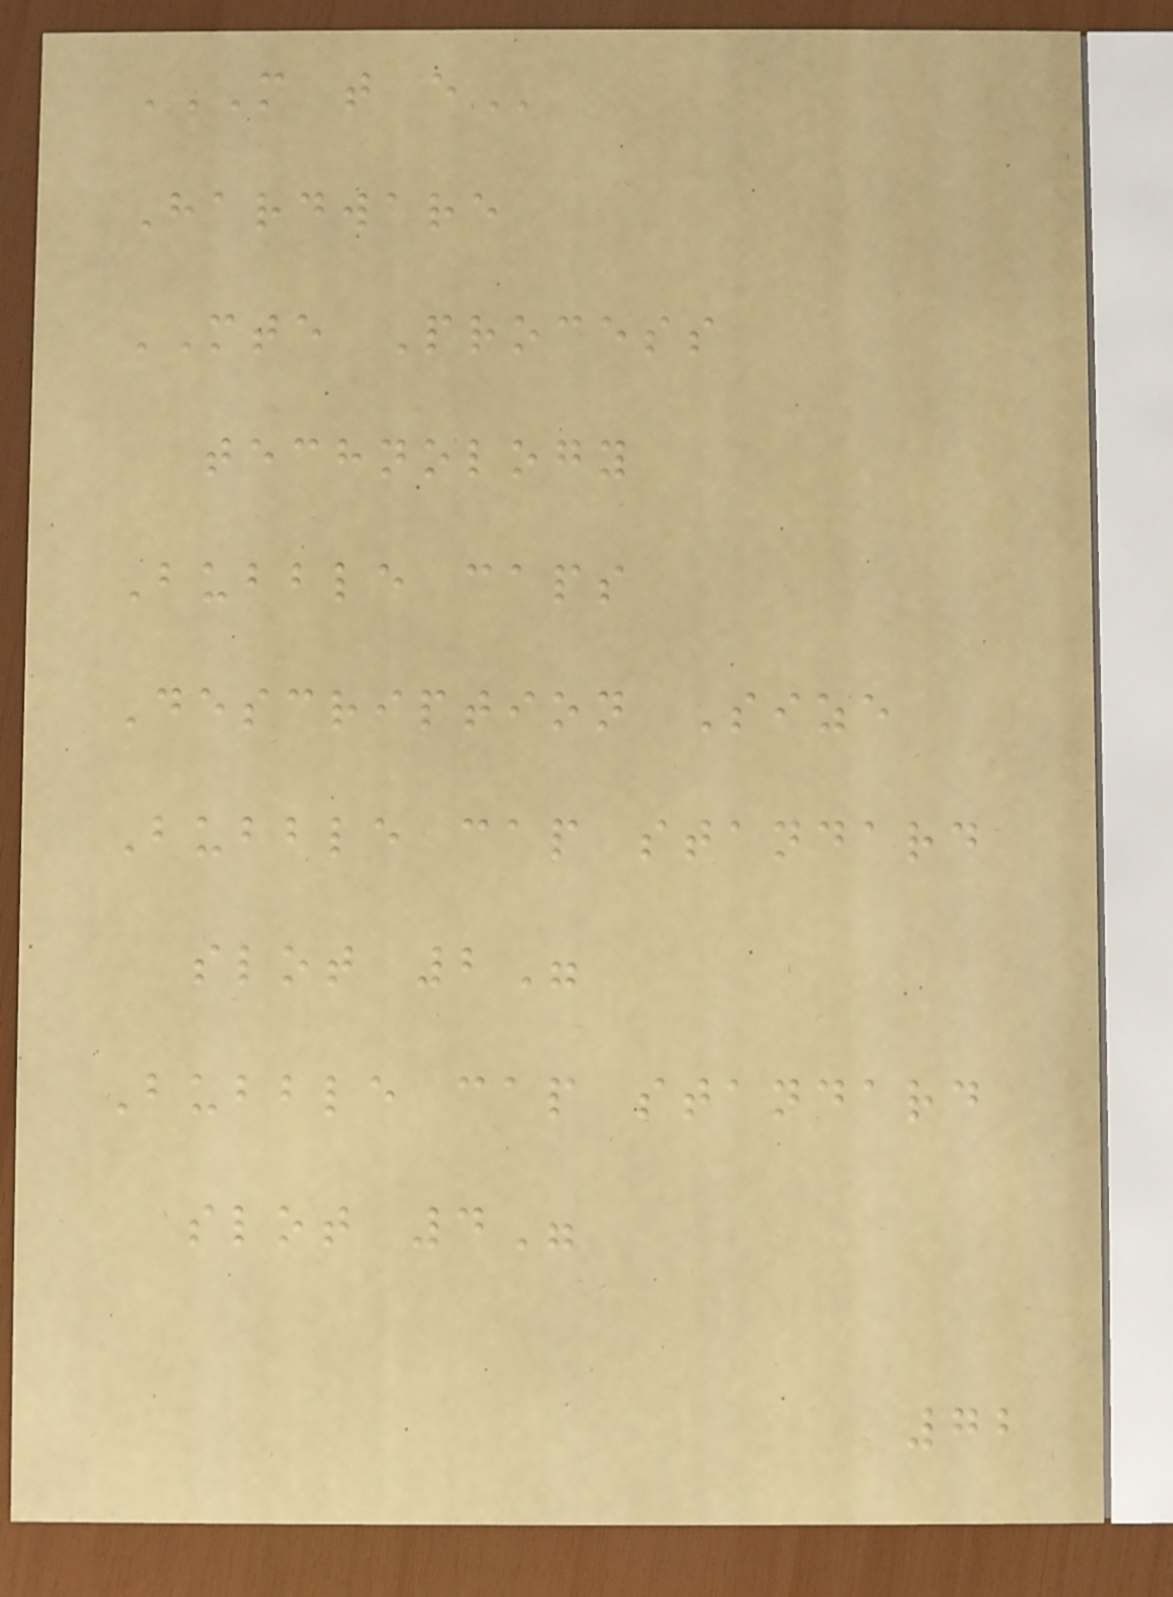M T E
Hardware
MTE Process
technology
Bubble caps
Description Size
Bubble cap standard
slot 2"
Bubble cap standard
slot 4"
72
